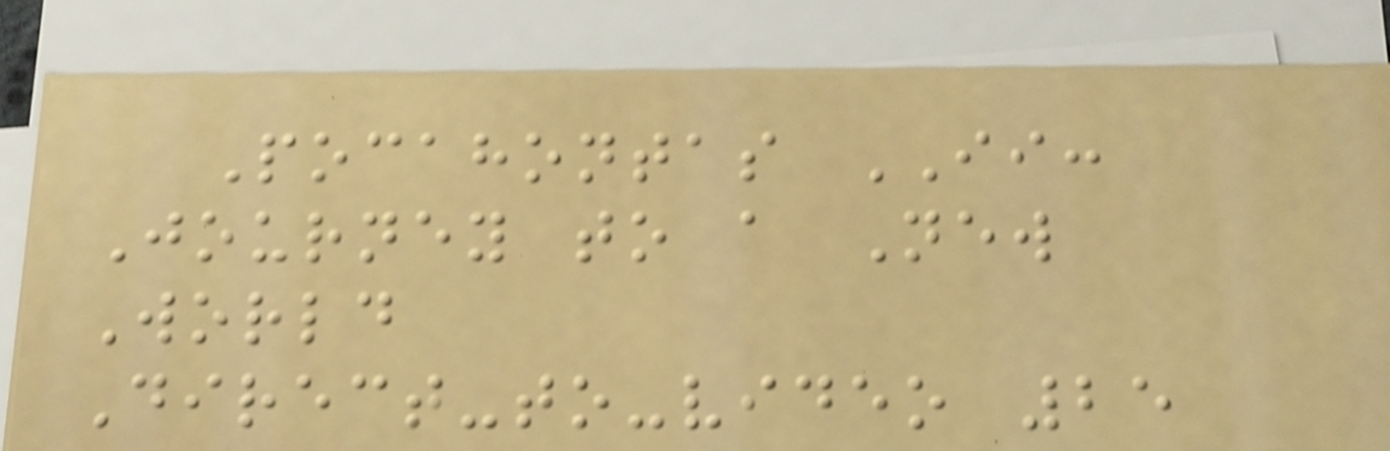Pocahontas II:
Journey to a New
World
Direct-to-video 25
